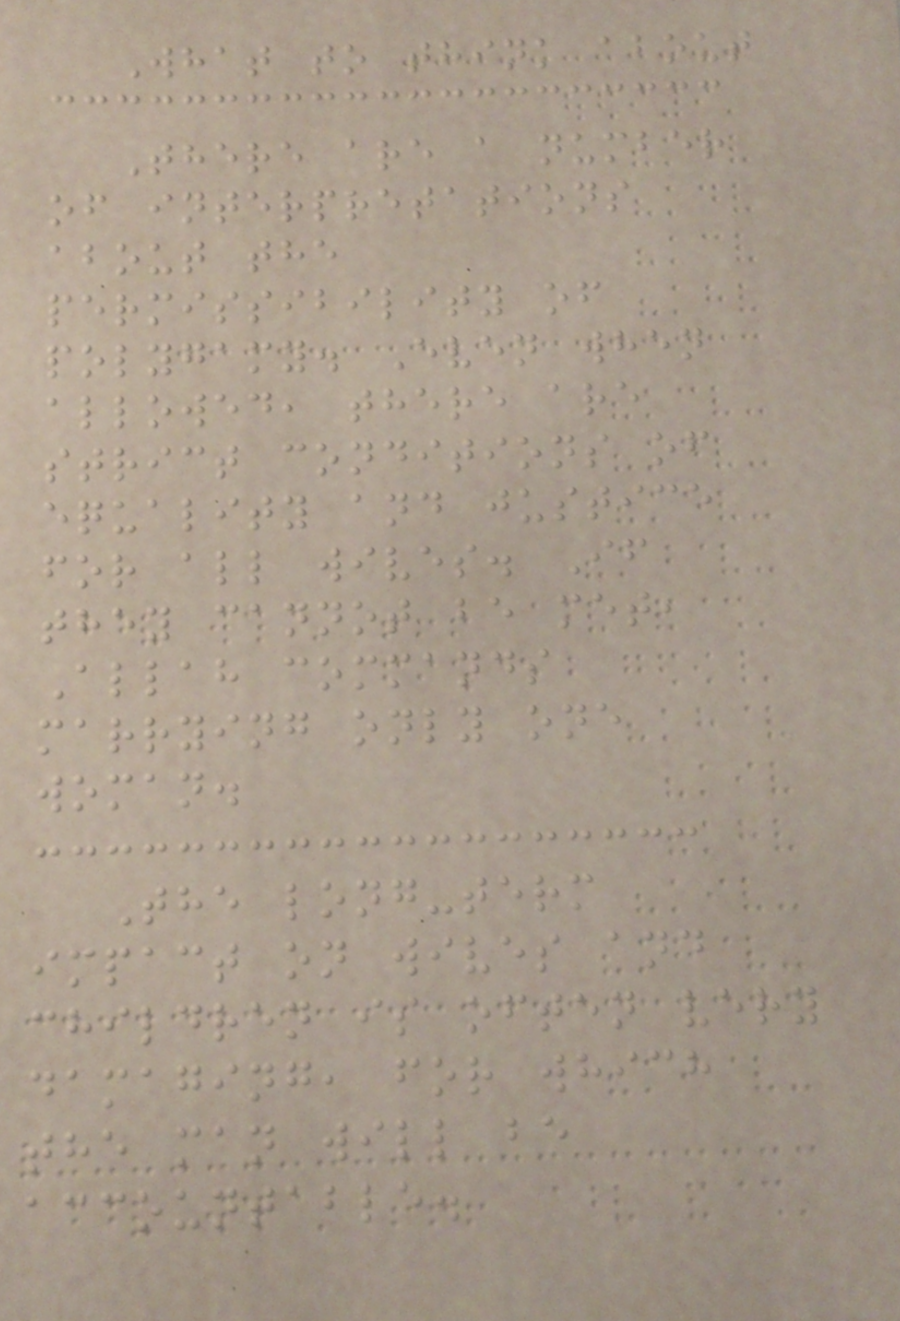What to think about
There are a number
of interpretations
about the
permissibility of
polygamy. Even when
allowed, there are
strict conditions of
equality and justice
for all wives. If
they cannot be met,
Allah commands
marrying only one
woman.
The long-term
impact on wives and
children is often very
damaging, for which
the man will be
accountable.
